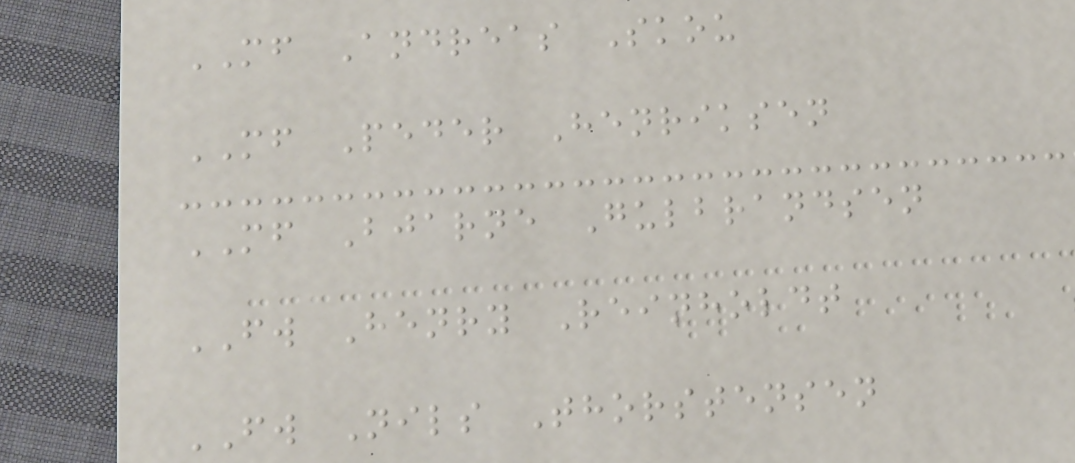MF Andreas Skou
MF Peder Henriksen
MF Bjarne Gulbrandsen
FW Henry Reinholdt
FW Nils Thorstensen
